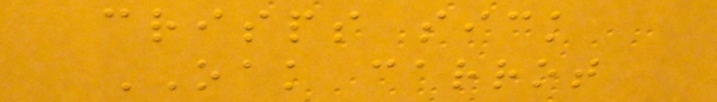crisps sick
OAK carrot
